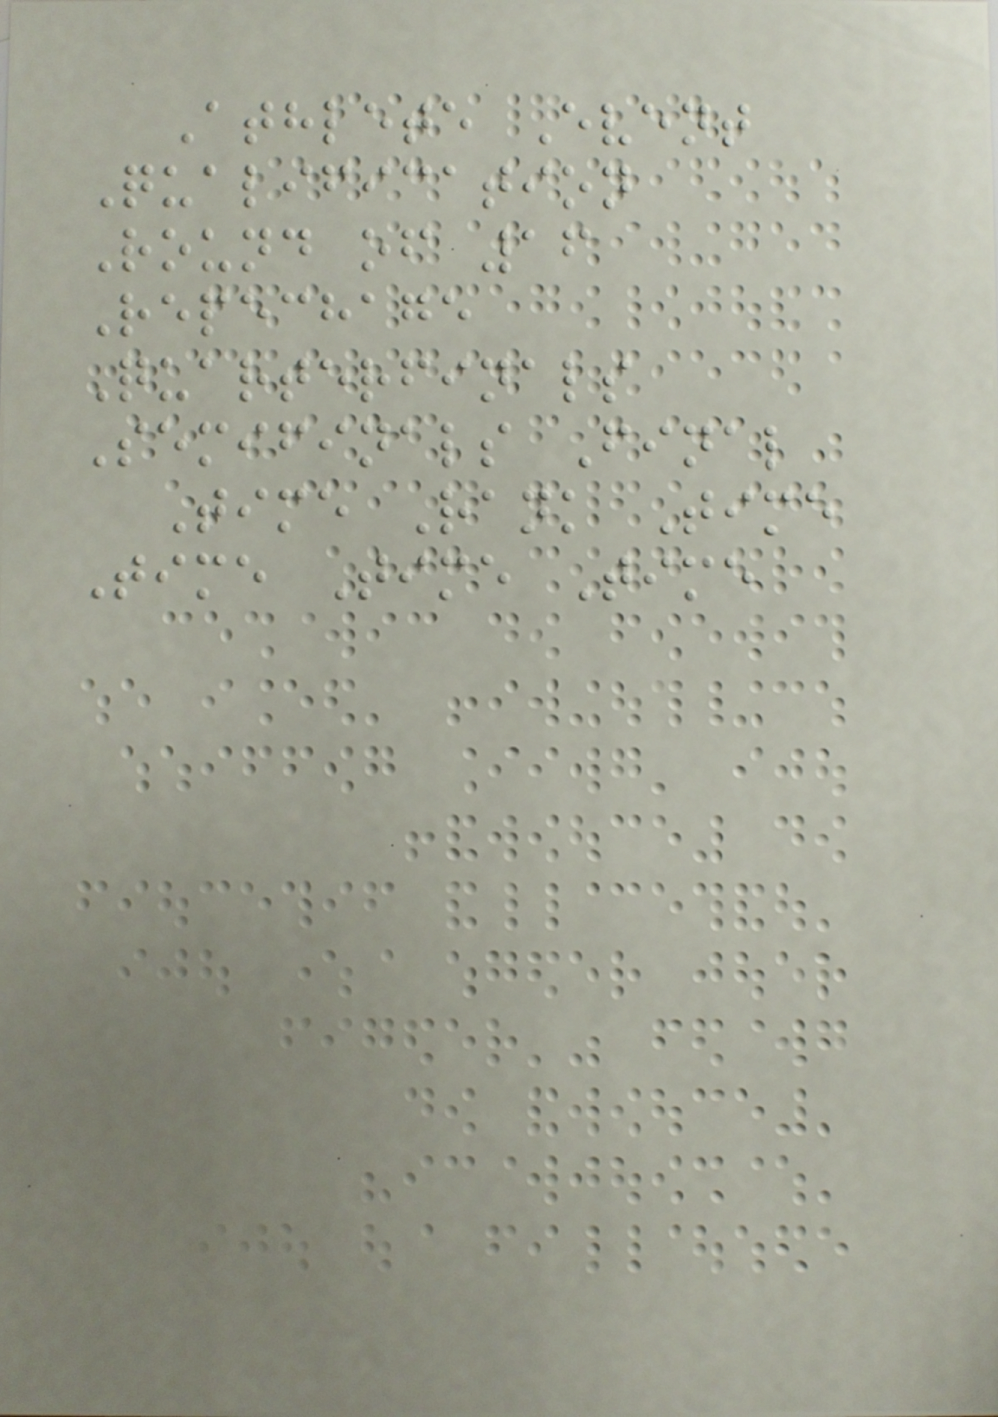Athlete Event
Qualification
Round of 16
Repechage
Quarterfinals
Semifinals Final
Time Rank Time
Time Time Time
